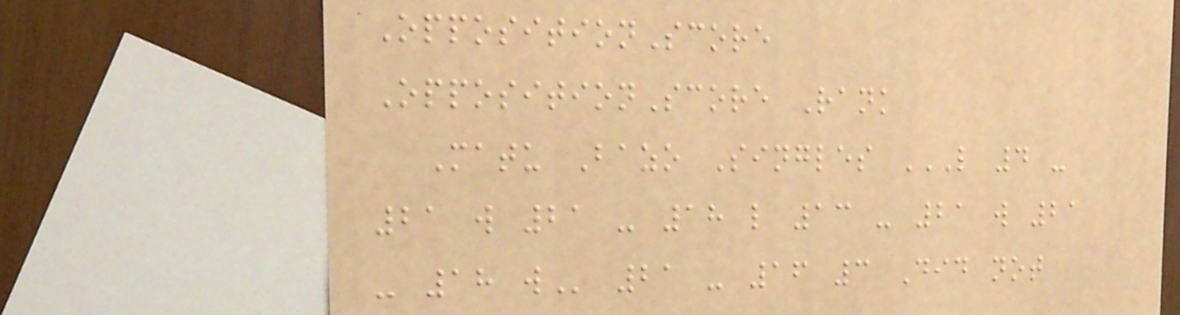OppositionScore
OppositionScore Rank
Matu Bazo Singles L 4 -
21 W 21 - 18 L 13 - 21 W 21
- 18 W 21 - 16 3 Did not
